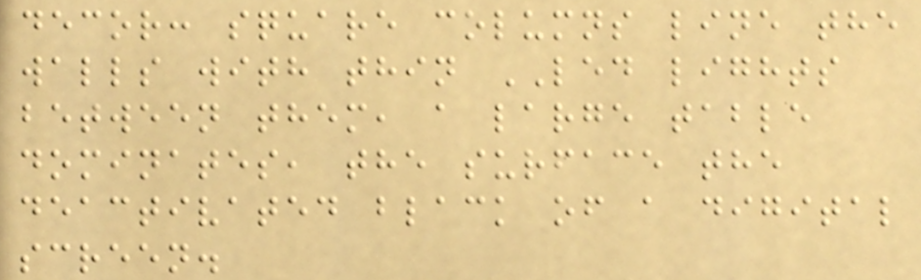decor: square columns line the
walls with thin LED lights
between them, a large table
dominates, the surface the
deactivated black of a digital
screen.
